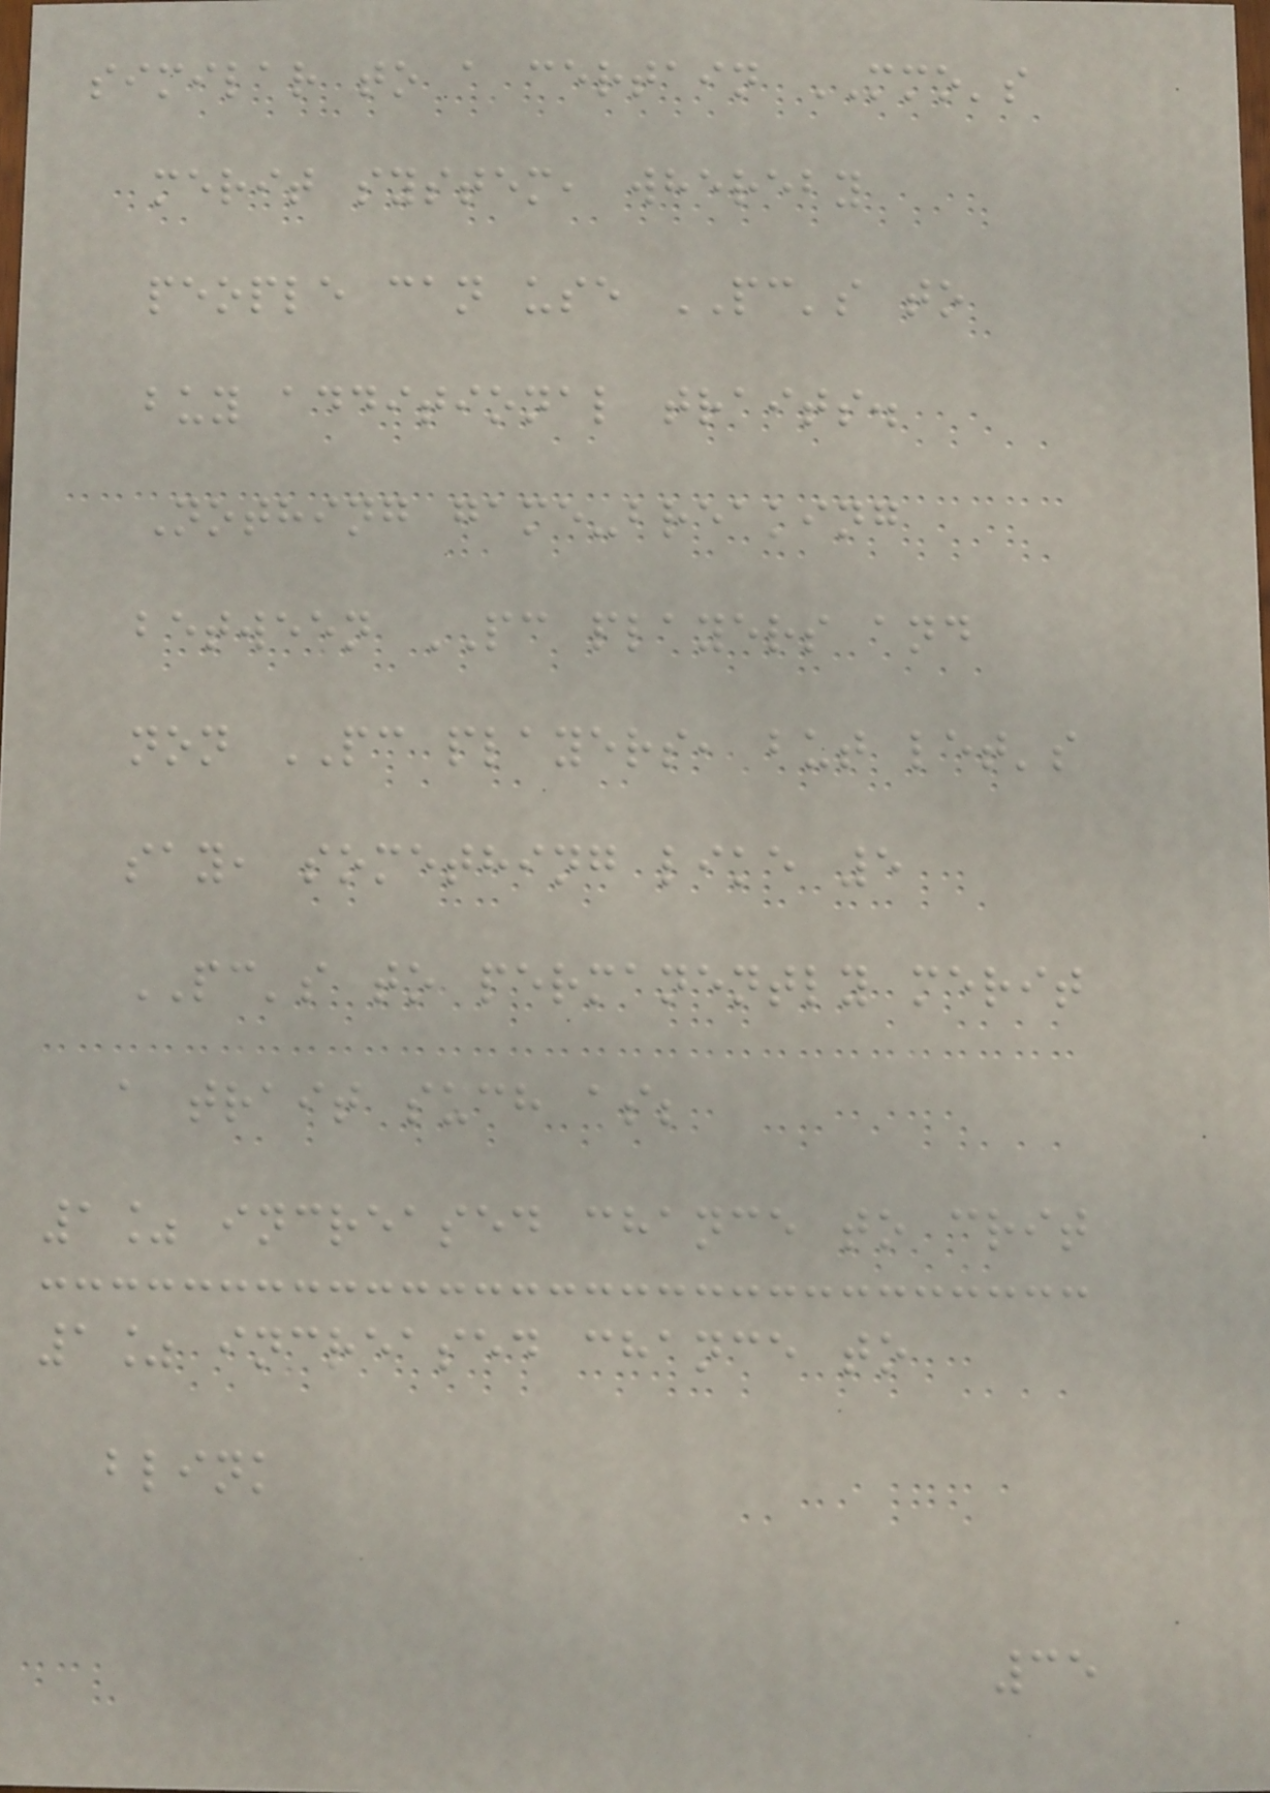similar to a certain MMO's
merit system, whereby
people can use PC's to
buy additional traits.
Nothing game-breaking
between PC players and
non PC players, but let's
say, something like 5
PC's to permanently merit
a trait such as;
1% increased chance to crit
1% increased chance to
blink
35
